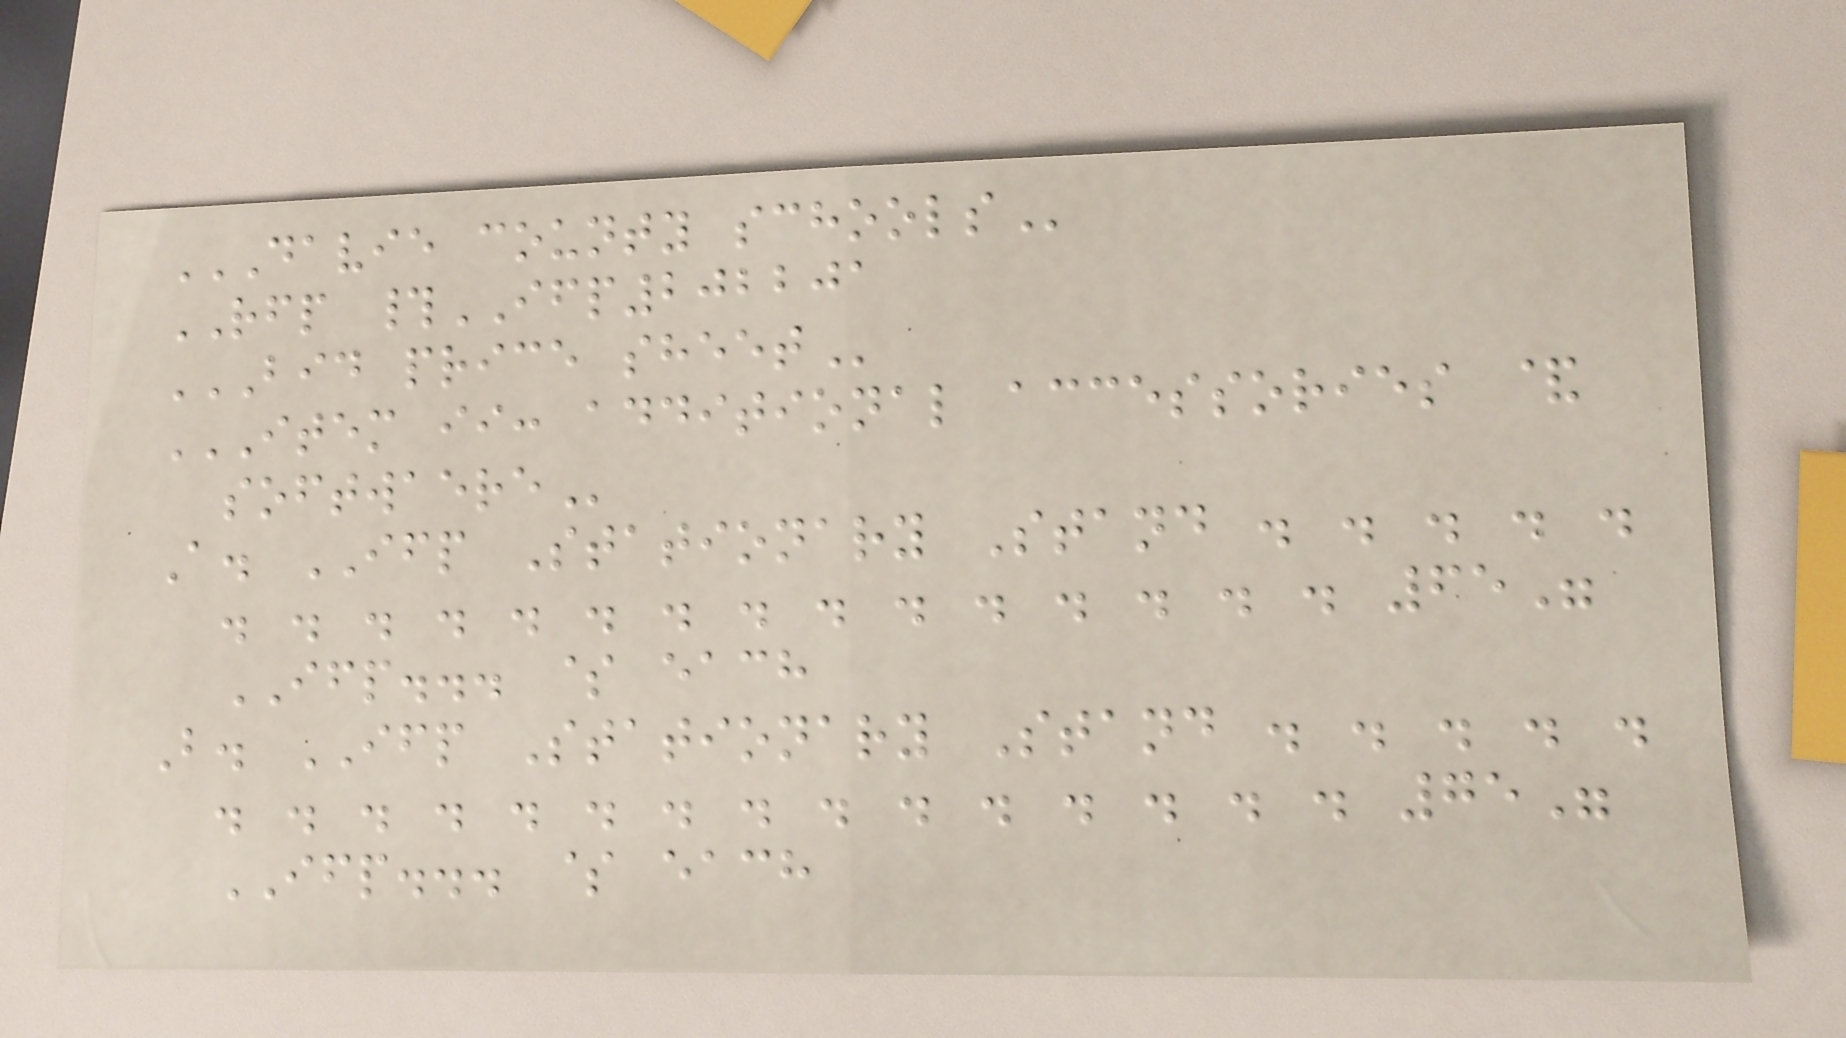DAVIE COUNTY SCHOOLS
RFP #IFP202201
BID PRICE SHEET
ITEM II: ADDITIONAL ACCESSORIES &
SOFTWAERE
A. IFP Stationary Stand . . . . .
. . . . . . . . . . . . . . . 65"
IFP... $ each
B. IFP Stationary Stand . . . . .
. . . . . . . . . . . . . . . 75"
IFP... $ each
